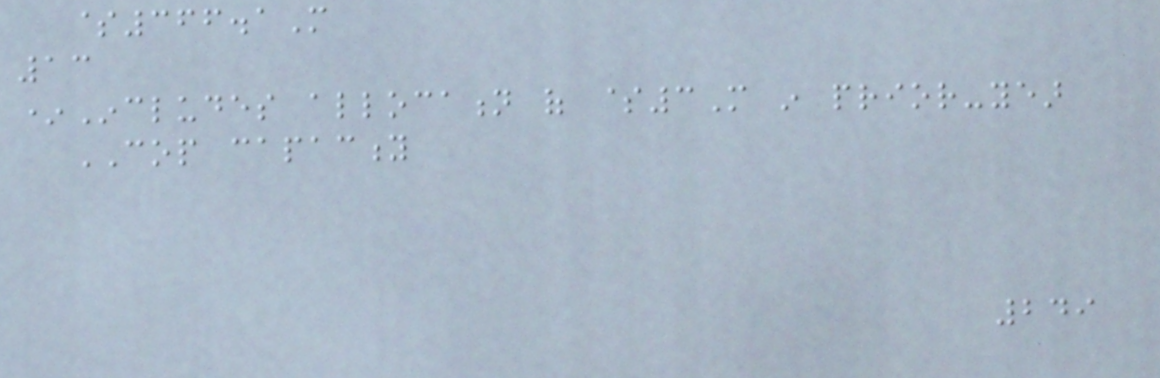$366.1M
13
*Includes allocation of $3M in prior-year
COP capacity
249
